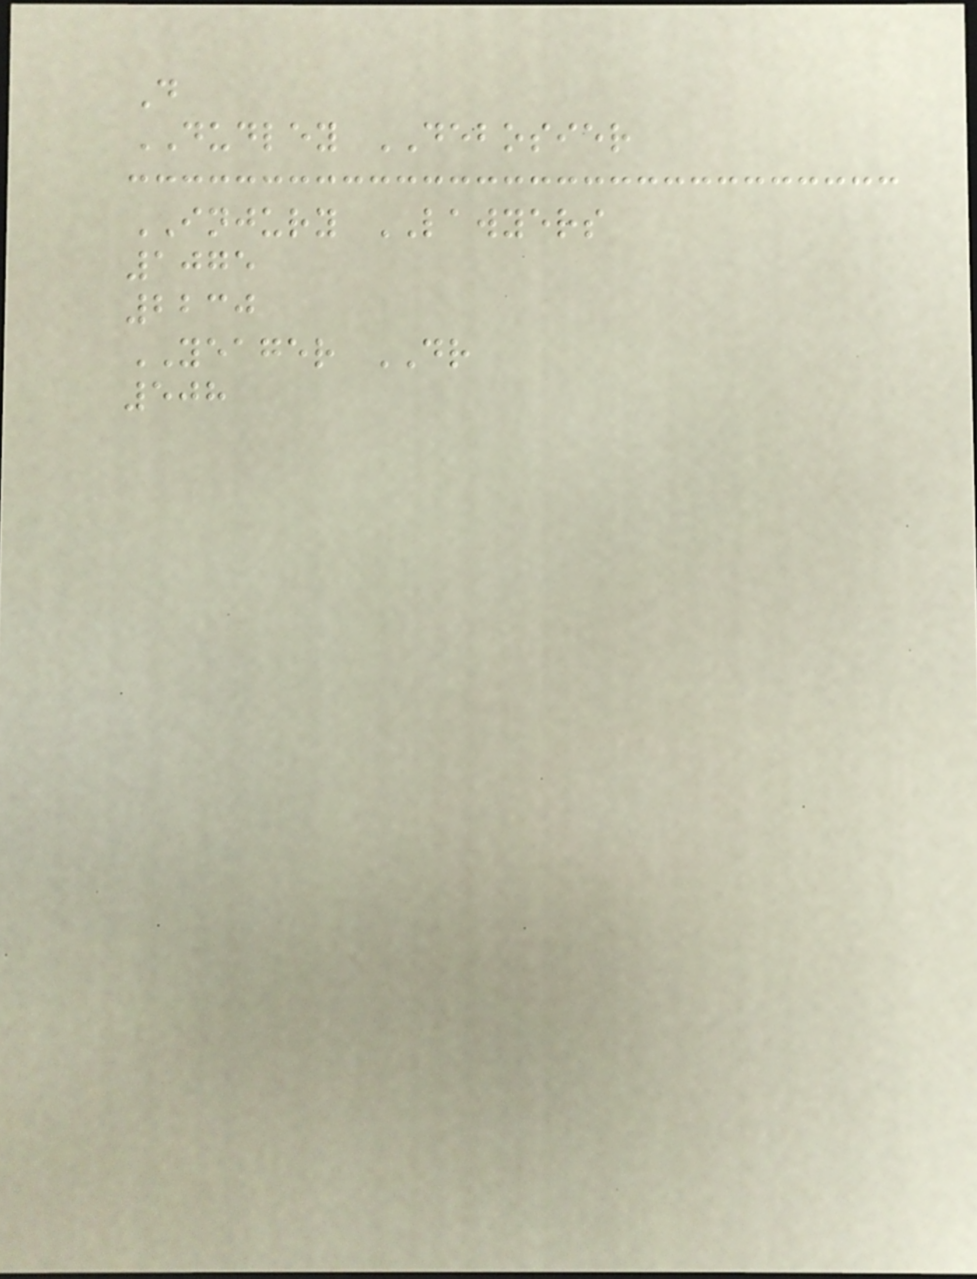D
DUDLEY DEBOSIER
INJURY LAWYERS
1075
2230
YEAGER DR
508
